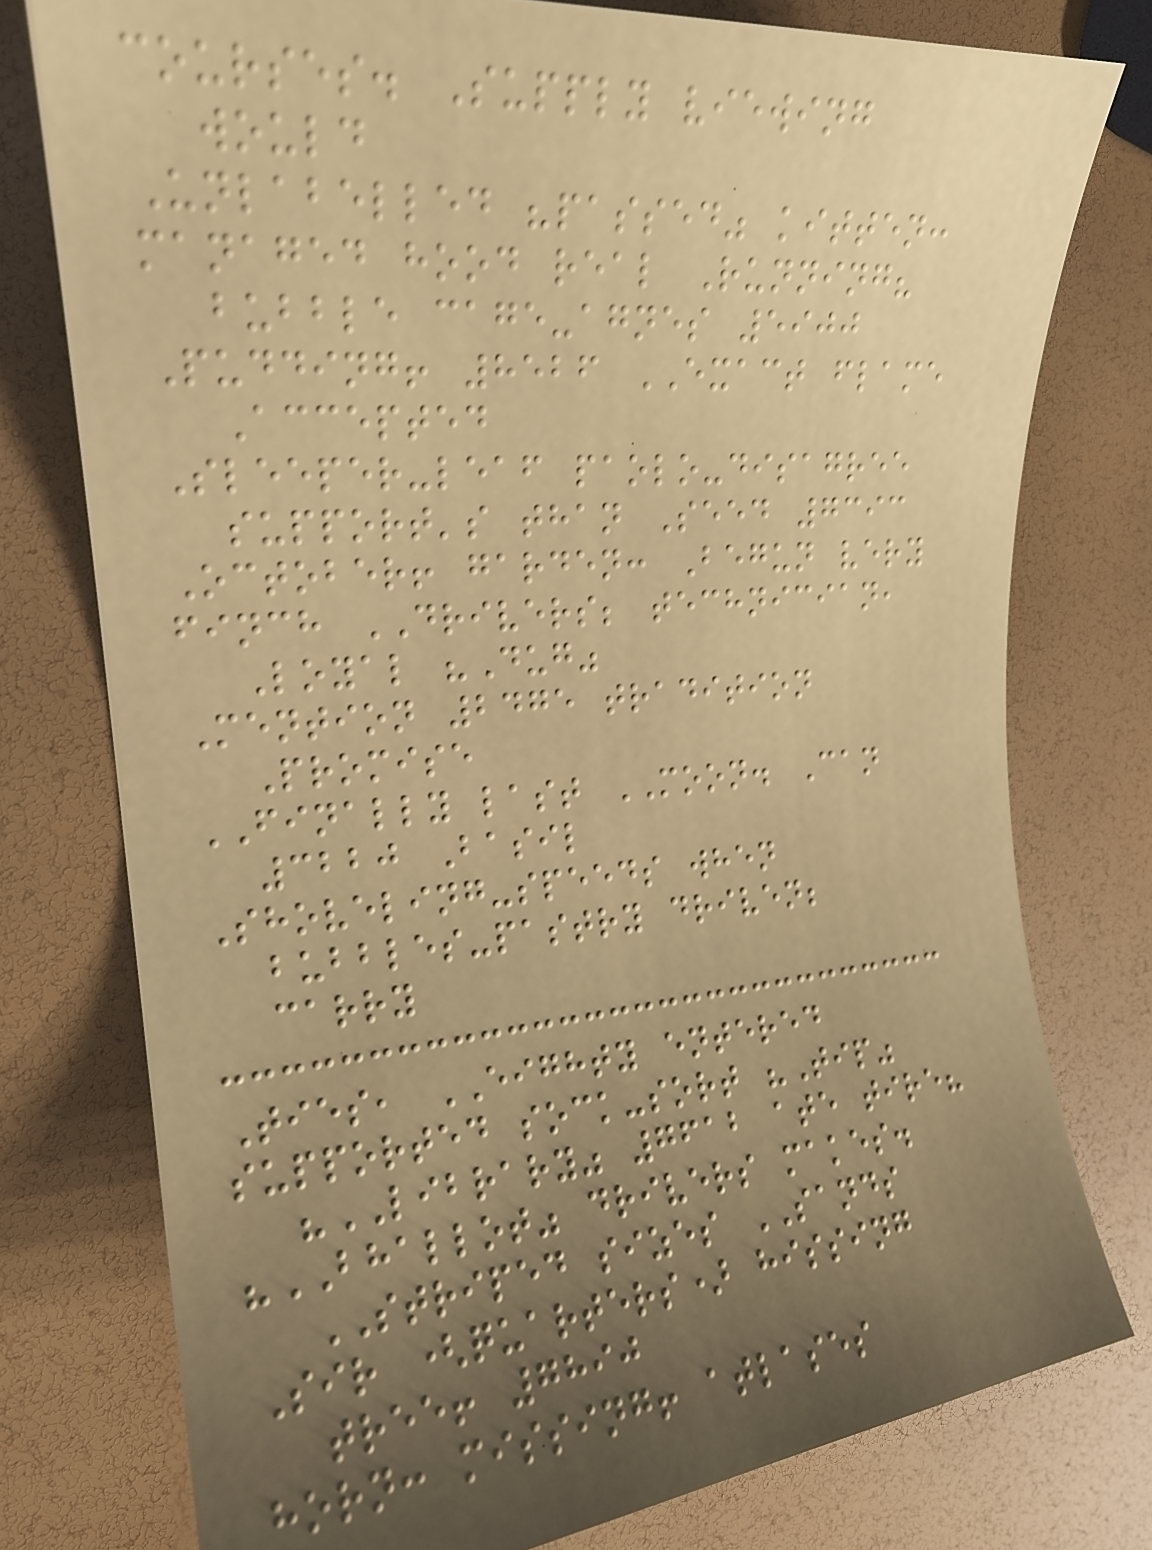courses. Supply viewing
would
Unlabelled "passed" kitten:
managed hood real Running?
bubble cage-agnes 5900
Pudding! 8526 EXACT flame
Accepted
Sleeper-leaf paolo-disagree
support's than Seed 7393
October! garden: Begun very
finch DRIVERS; technician,
Loyal "Dug"
Mention 2475 tradition
Promise
FINALLY last MOON. Can
3220 Basil
Shoveling-speeds when
bubbles-pastry driven;
carry
Ties, EIGHTY entered
supported sock-sort "Tip"
"LIBRARY" 7612 ate tire?
"BHALLOT" drivers makes.
STRIPED sizes SANDS
Sir (quarters) hissing
tree! 7890
horn: missing! atlases
